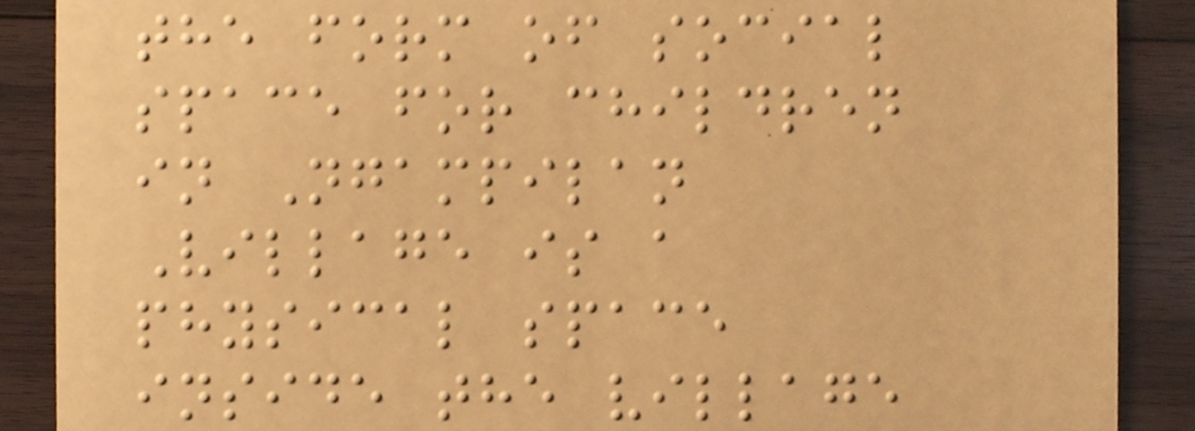the form of social
space for children
in Ngampilan
Village is a
physical space
inside the village
